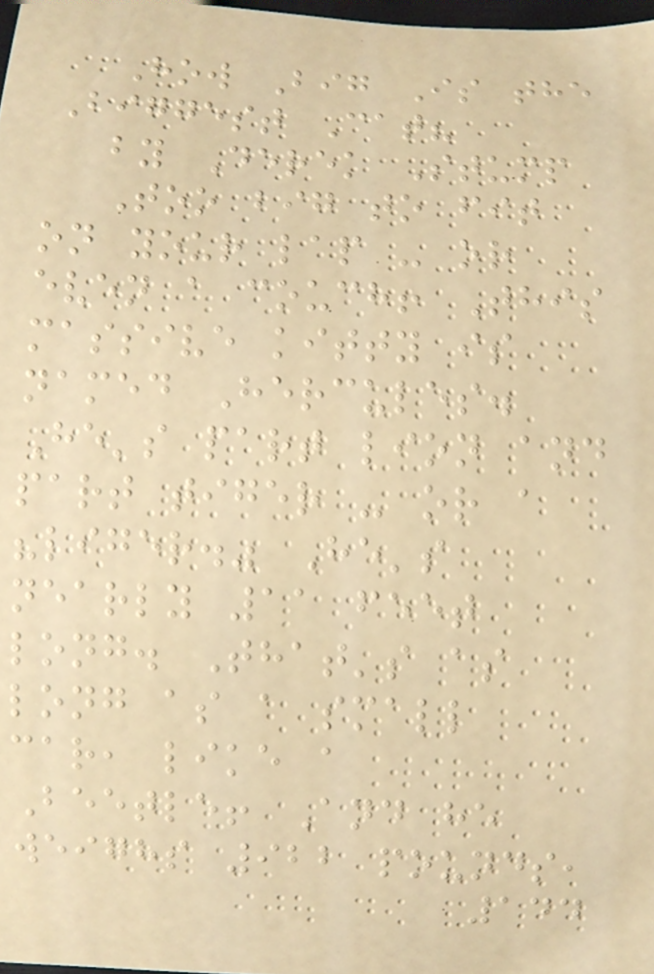How Big Is the
Biggest Cat?
by Derek Stump
Too big to fit
on your lap - or
even a couch! This
massive kitty is
named Hercules.
He's part lion and
part tiger - or a
"liger." He's
nearly 11 feet
long. That's as
long as a small
car, like a
Beetle! And he
weighs 922 pounds,
144
